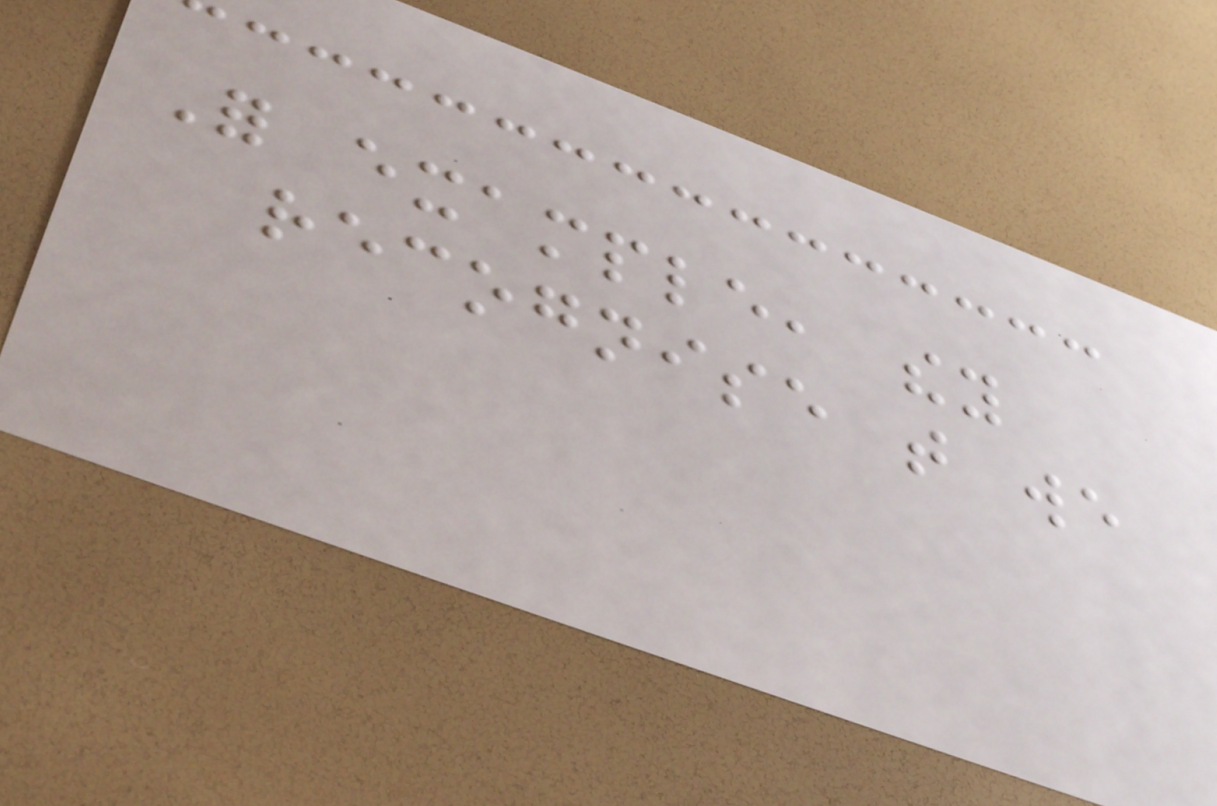For example, they
recognise that we
